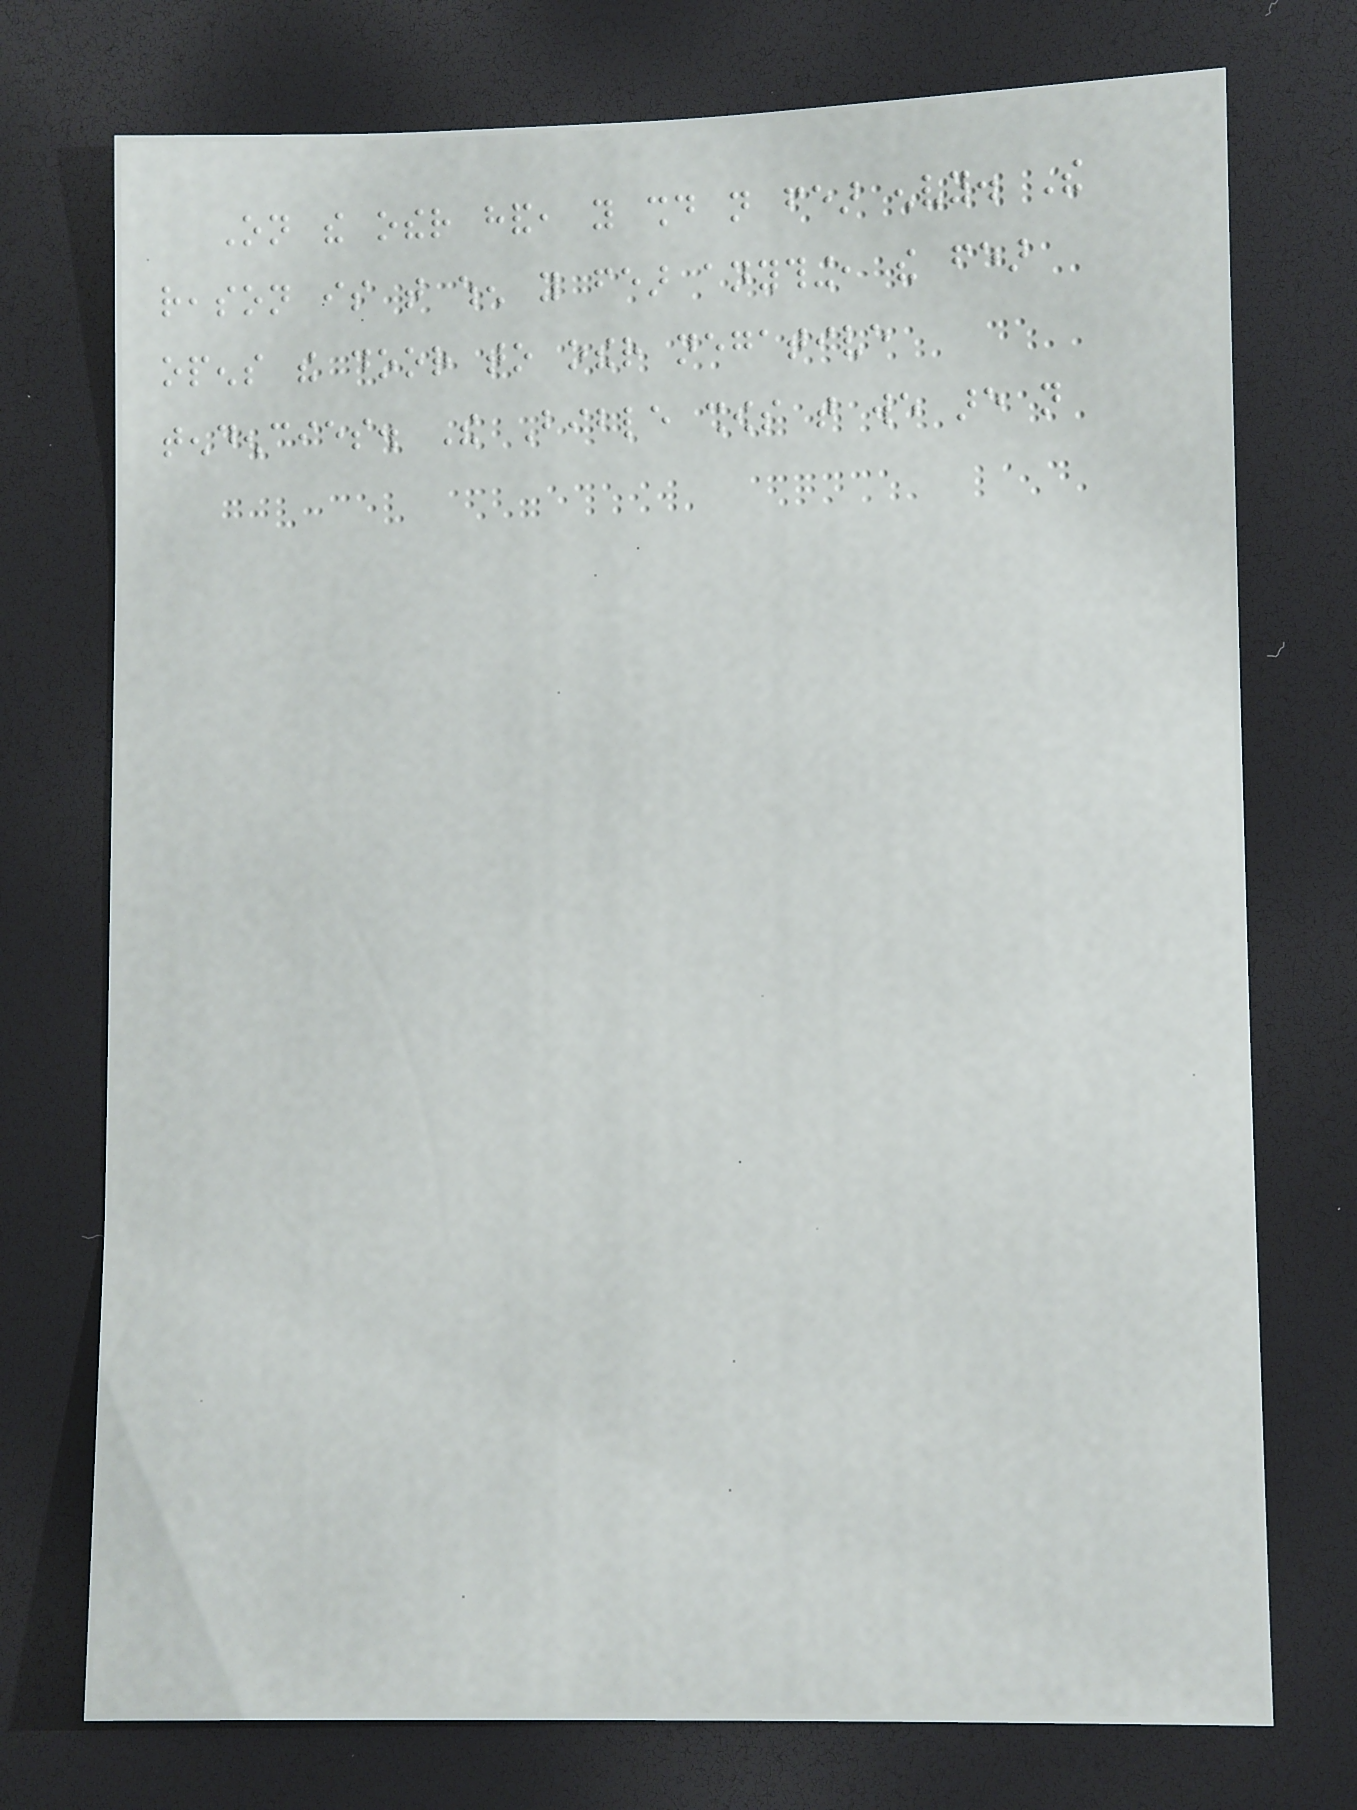On the other hand, you should not fear envy. The
reason is that when you fear anything, the fear
opens the door to other negative
tendencies. The Bible shows that we are not
